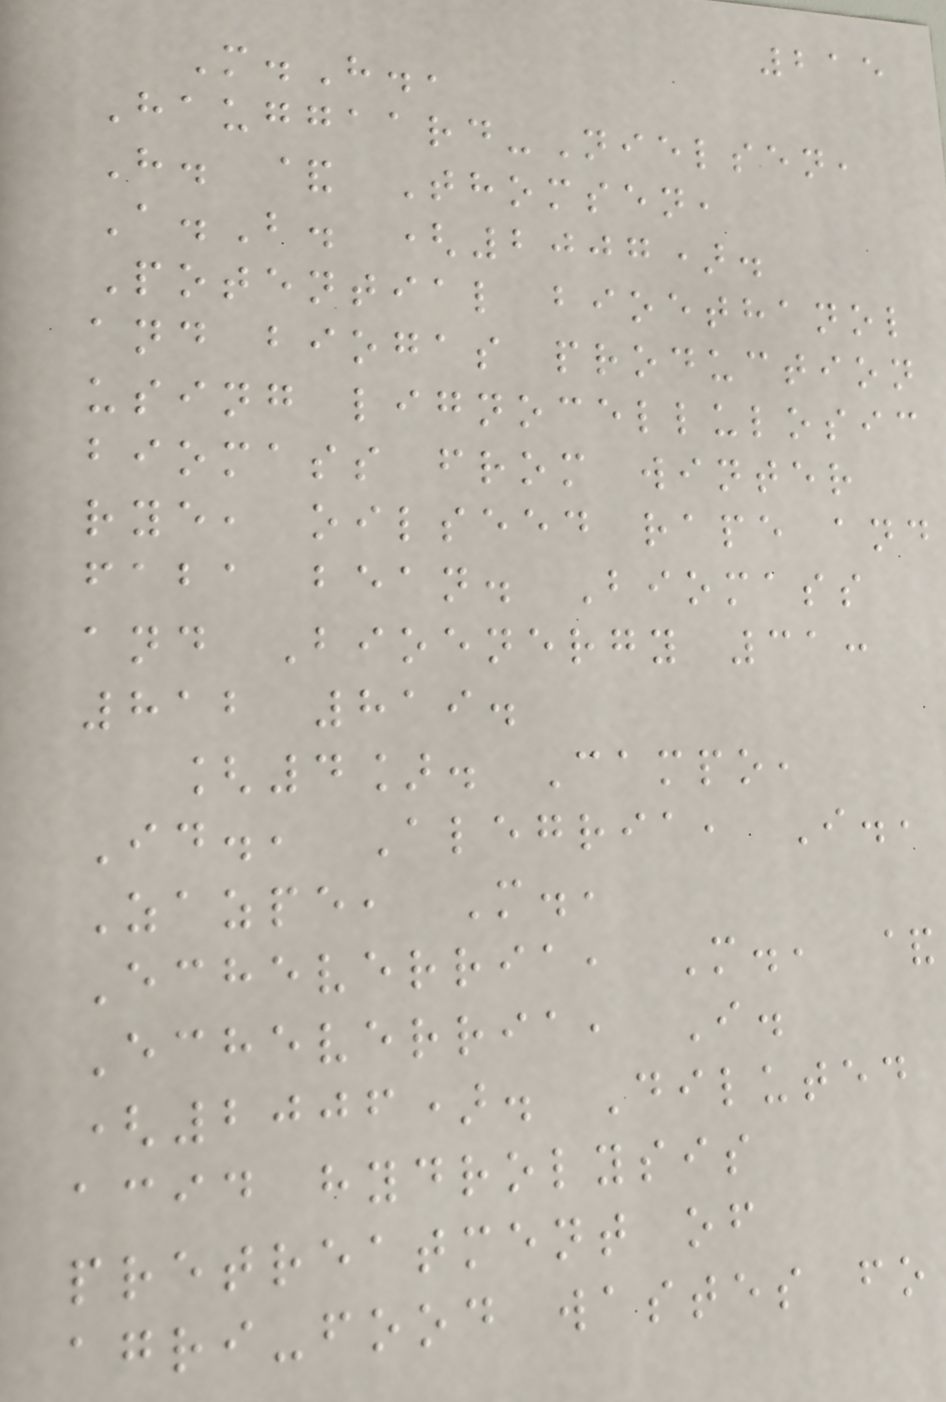215
M.H.,
Hauggaard-Nielsen,
H. & Thomsen,
A.B. (2007).
Potential bioethanol
and biogas production
using lignocellulosic
biomass from winter
rye, oilseed rape and
faba bean. Biomass
and Bioenergy 31:
812 819.
[4]. Campo,
Id., Alegria, I.,
Zazpe, M.,
Echeverria, M., &
Echeverria, I.
(2006). Diluted
acid hydrolysis
pretreatment of
agri-food wastes fo
